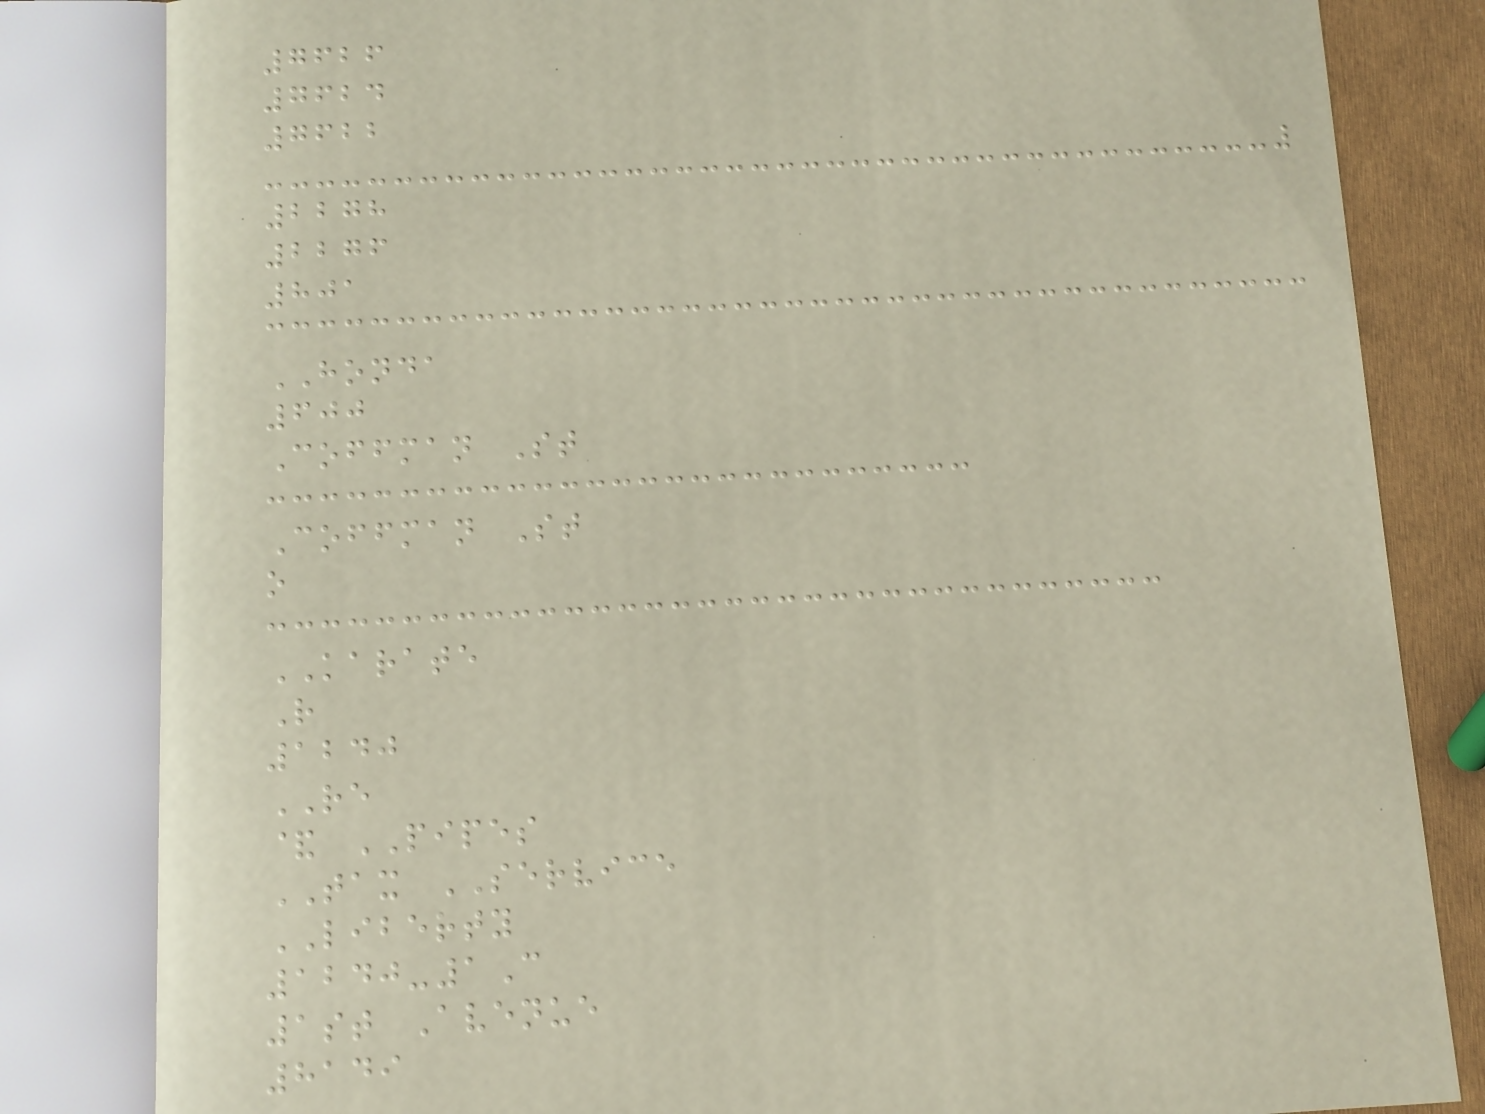7626
7624
7622
2278
2276
801
HONDA
600
Coffman St
Coffman St
o
KARATE
R
1240
RE
& PIPES
TAX SERVICE
LIBERTY
1240-1C
1st Avenue
8149
